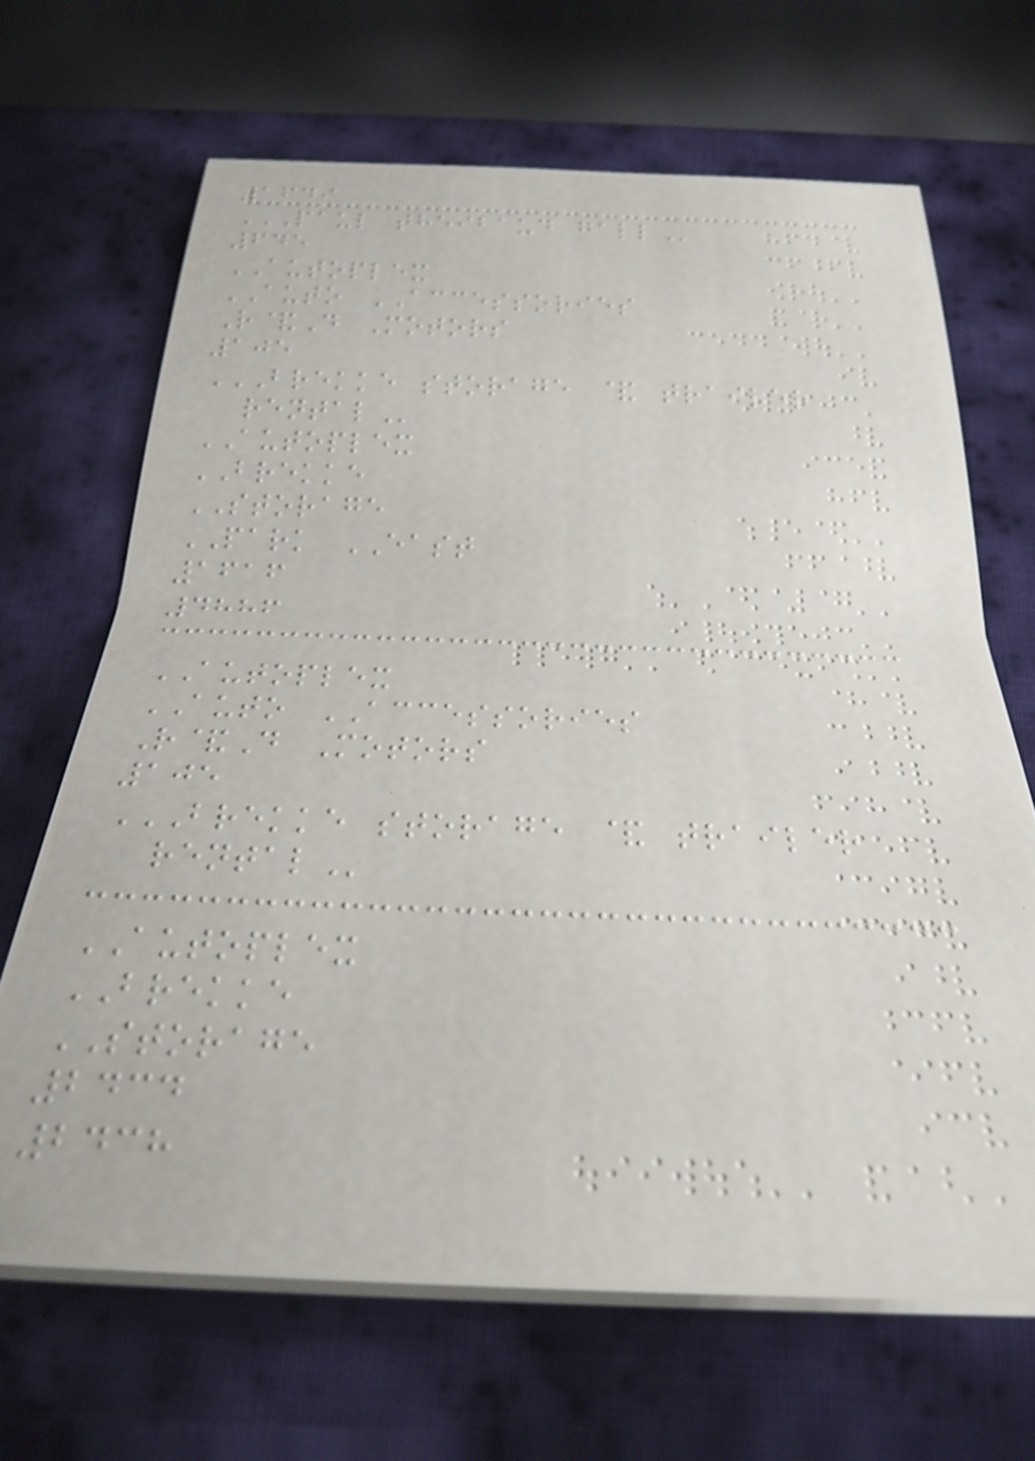1649
PAUL THEIBAUD GALL
645
AUTOPLEX
AUTO ACCESSORIES
R&D Motors
105
BREKKE STORAGE & TRAILER
RENTAL
AUTOPLEX
BREKKE
STORAGE
PARK EAST
1616
4886
AUTOPLEX
AUTO ACCESSORIES
R&D Motors
105
BREKKE STORAGE & TRAILER
RENTAL
AUTOPLEX
BREKKE
STORAGE
2434
2438
